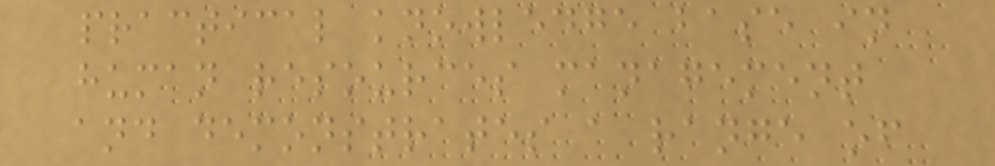practical knowledge base in
human resources management
and demonstrates a range of
